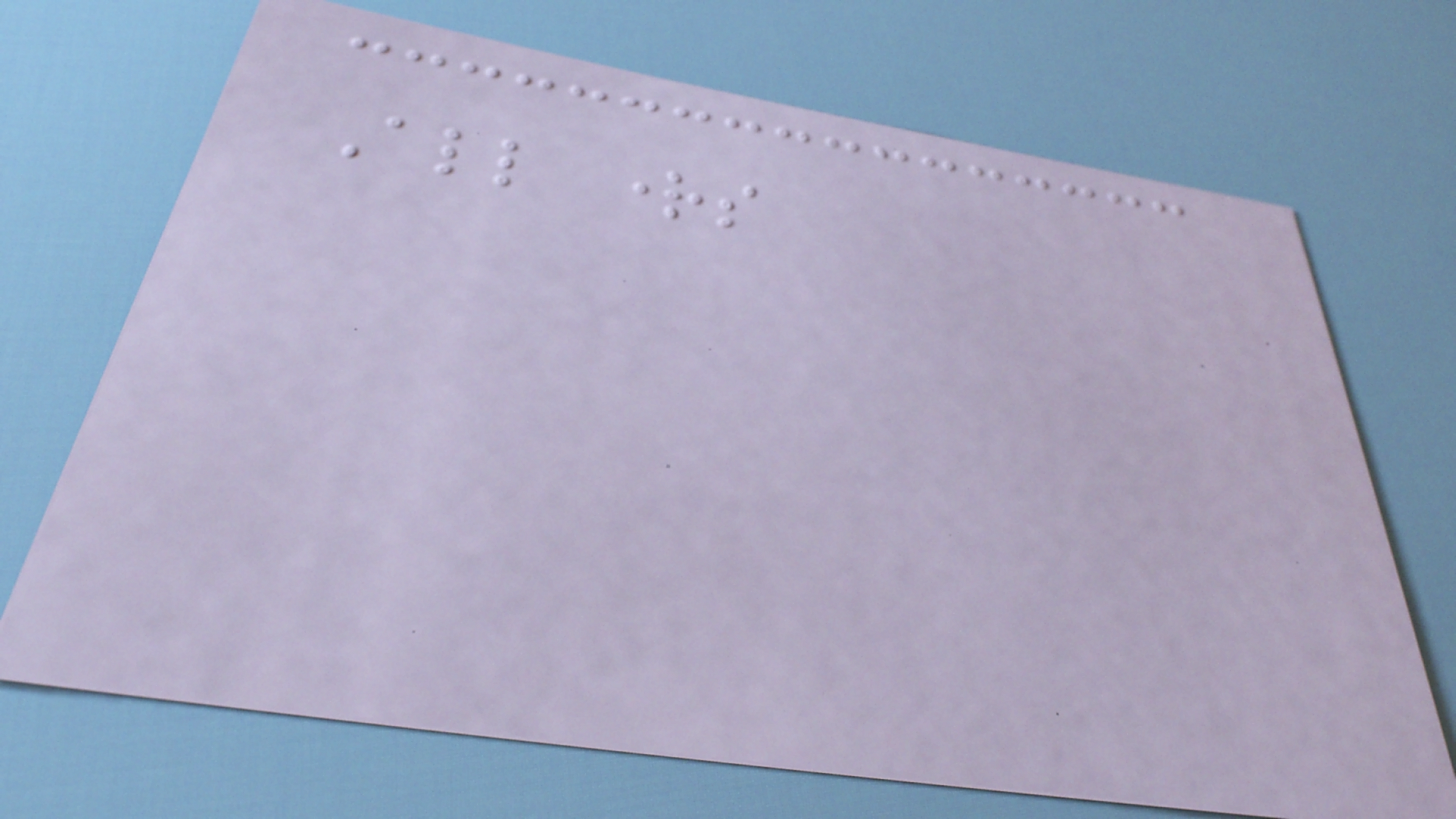All rights
